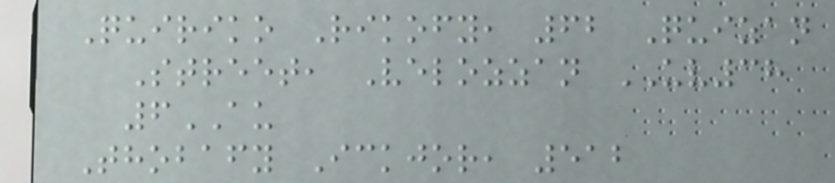Quiriko Rikofy, 62 Quizan
Street, Velozzan UV38
6AU
Thobafy Ickjor, 512
